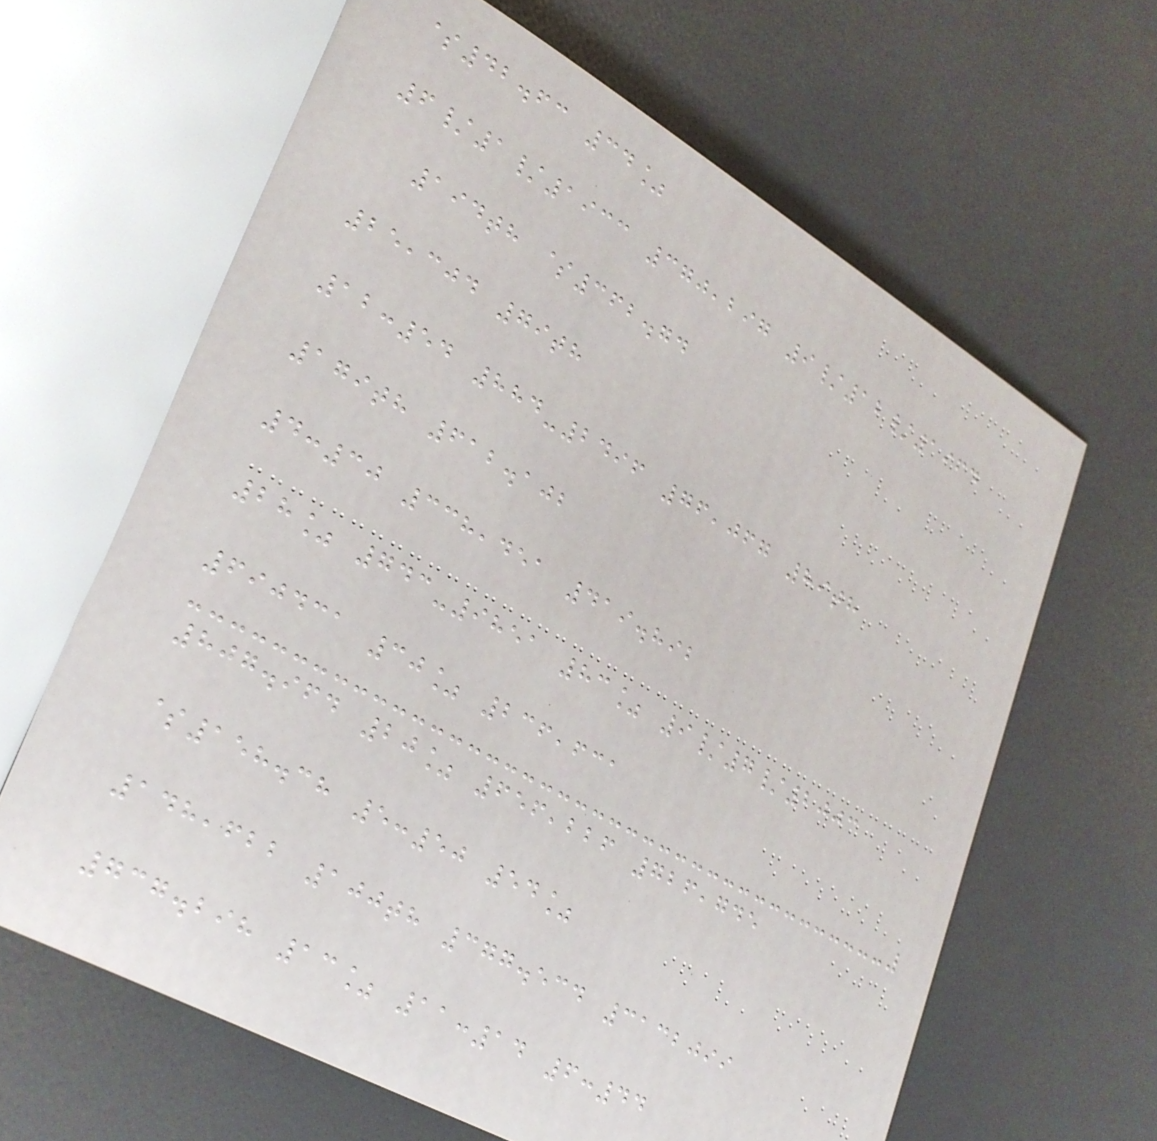$42.63 34%
6/1/1933 370,297 9/12/1964
194th $362.74
25,304 79th
12:54 884-2496 76,067 89th
179th 612.102
4:30 338,451 419.892
28% 743-9851 83% 9/7/2003
690431 30% 236,631
807.964 20% 656,226 726,745
$158.38 5:50 54%
148,622 100th 377.534 3132099
737.298 13% 11:14 6:44
